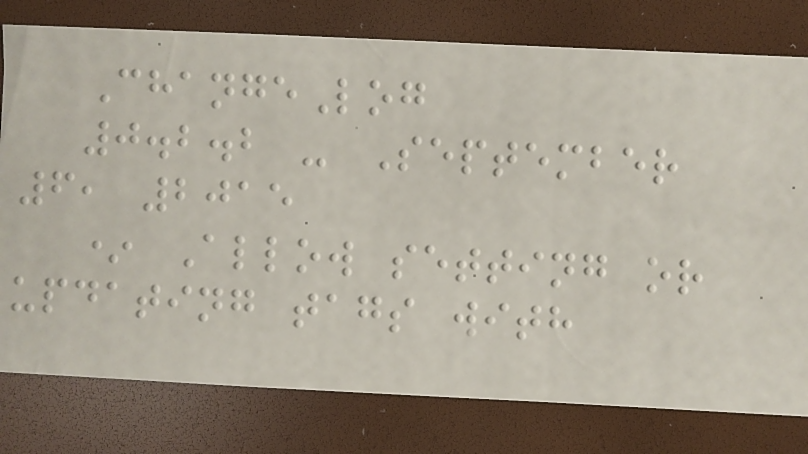ChangeLog
0.2.2 - September
6, 2015
* Allow setting or
updating tags with
